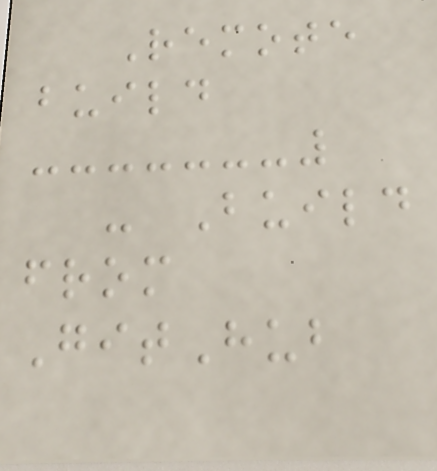Remote
build
- Build
from
GitHub
